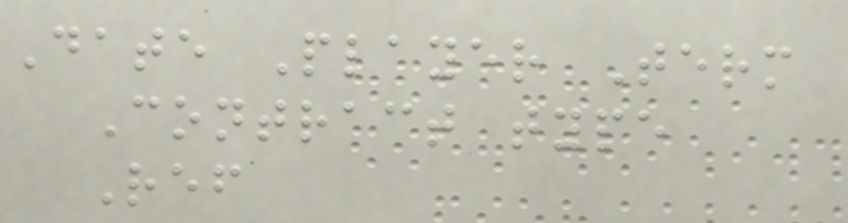Date Player Term
Contract type
Ref
